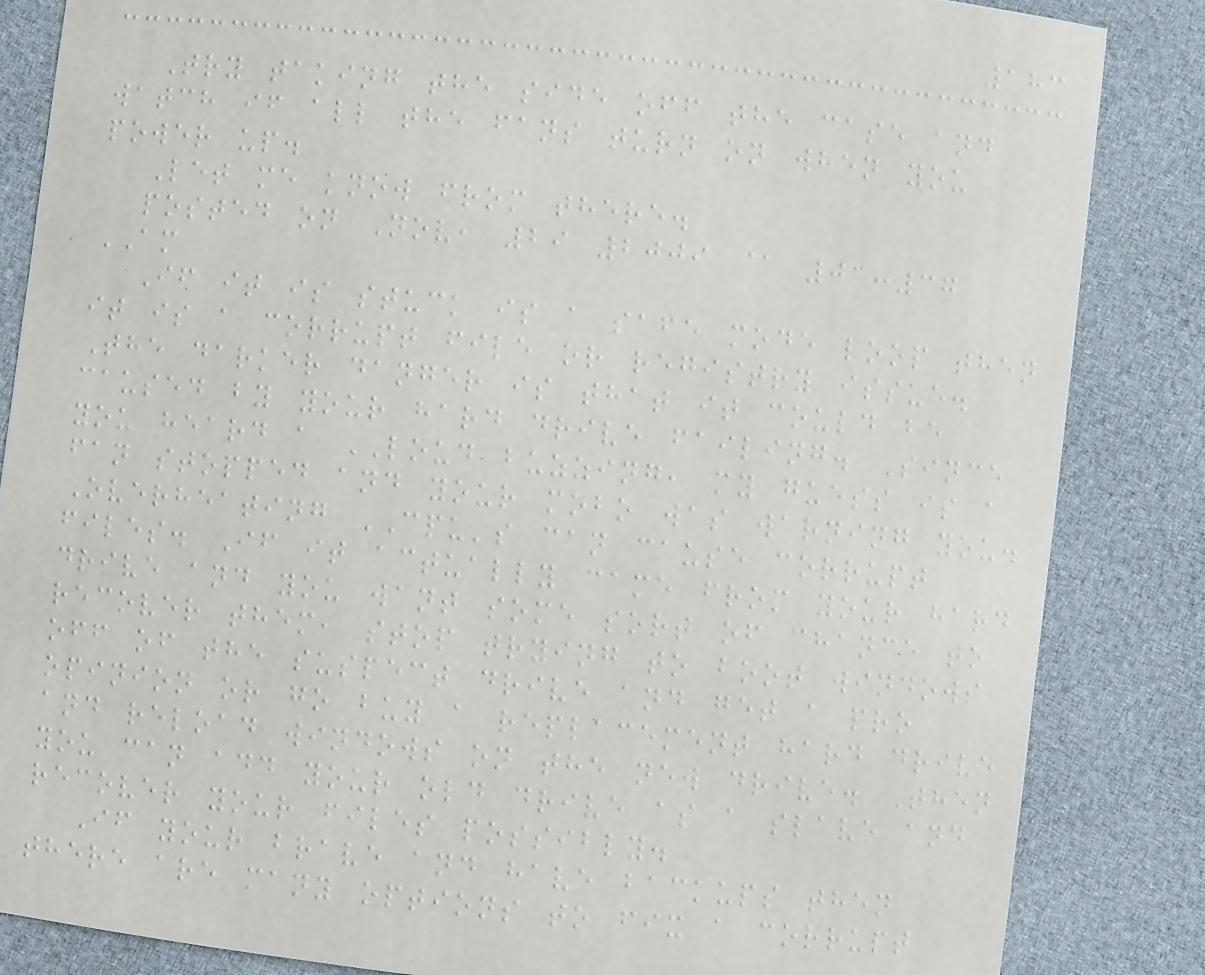183
Try taking the side off the case and
watch if all the fans turn on when you
power up.
Let me know from there.
posted on Nov, 29 2009 @ 01:37
AM
If it is stuck is a safe mode loop then
it is a corrupt file or registry issue.
The darker danger is that it could be
caused by your hard drive failing. Since
you heard a LOUD buzzing, my guess is a
fan stopped and your mobo was warning you.
Overheating CPU's can cause corrupt
files. If it actually came from your hard
drive and you want some sort of chance to
recover them, stop trying to boot windows
off of the suspect drive and get a pro
opinion or go buy a replacement hard drive
and reload windows on the new drive. Then
you can add your old drive as a slave and
recover your files possibly.
If your brave and have backups then
there are many options to fix a corrupt
